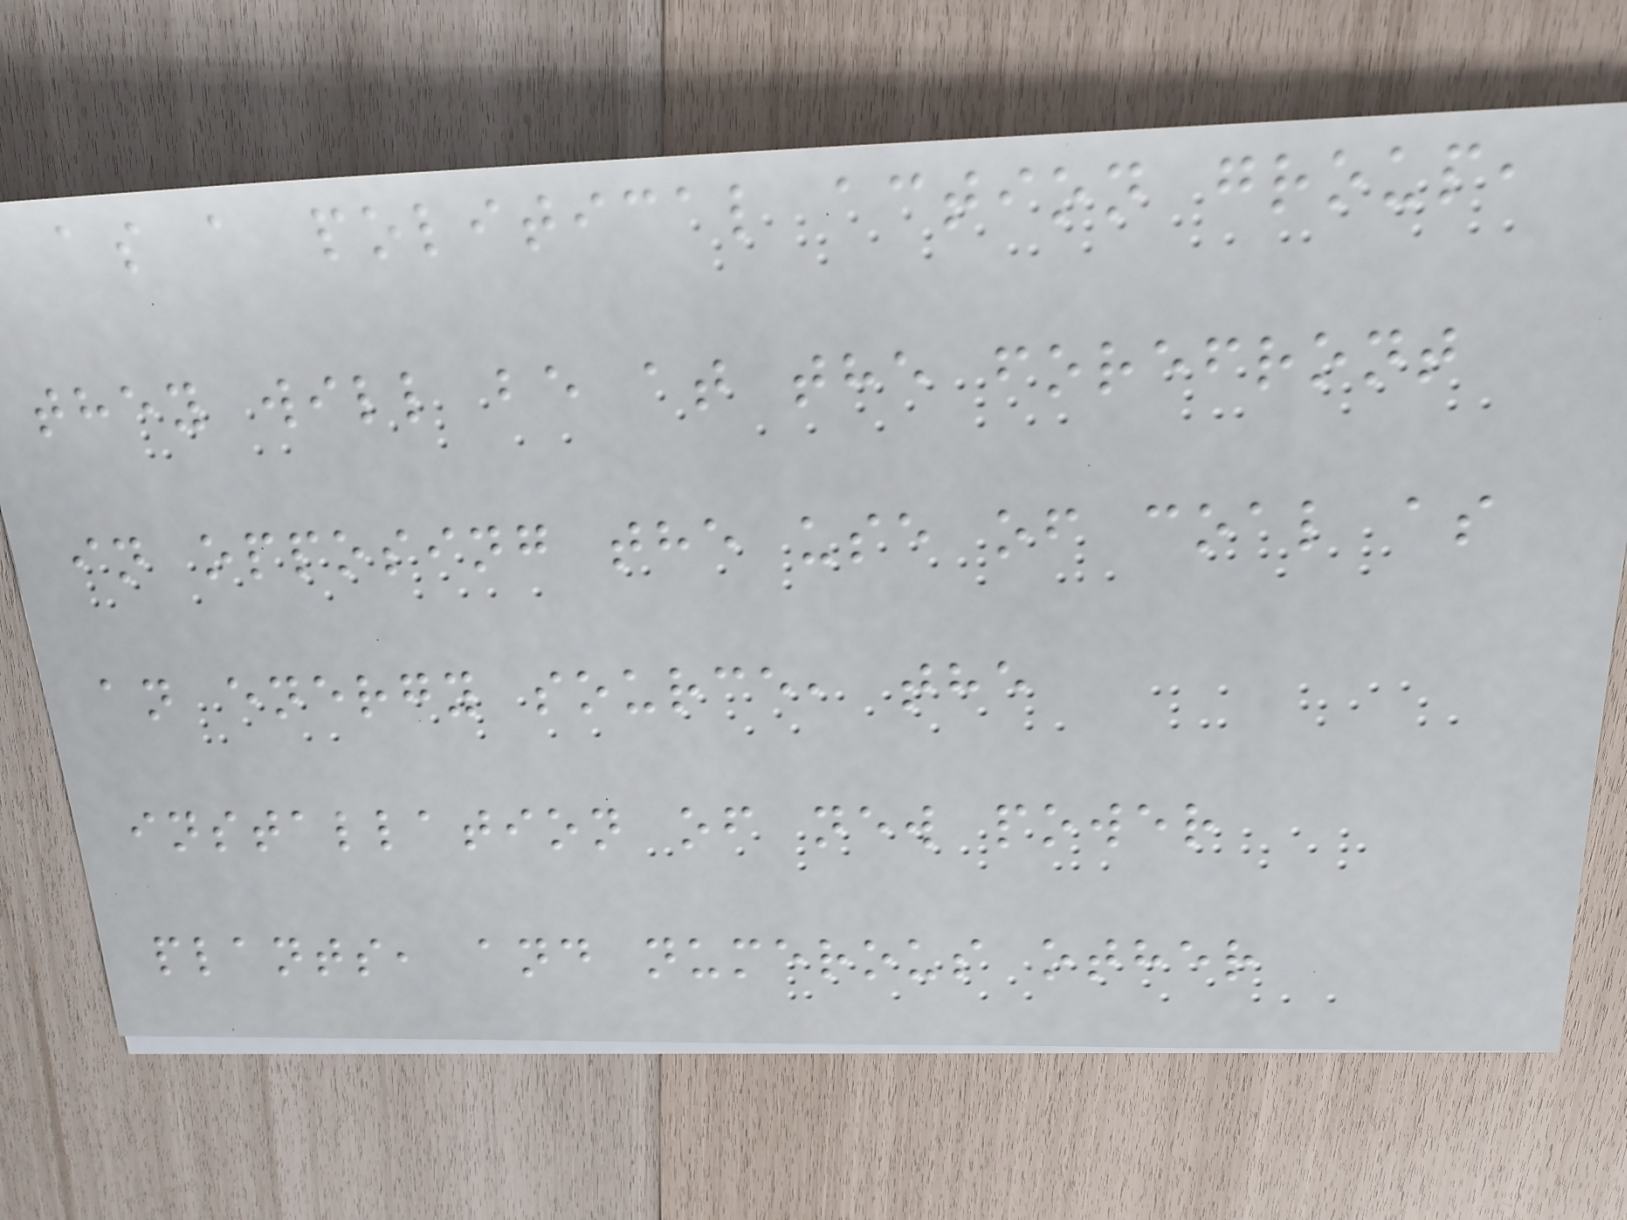as a political action group,
they will be at the forefront
in opposing the use of coal as
an energy source, the
installation of new power
plants, and numerous other
